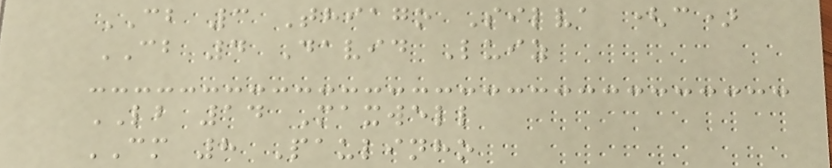CB 3 Thiago Silva (c)
CB 4 David Luiz
LB 14 Maxwell
CM 8 Paulinho
